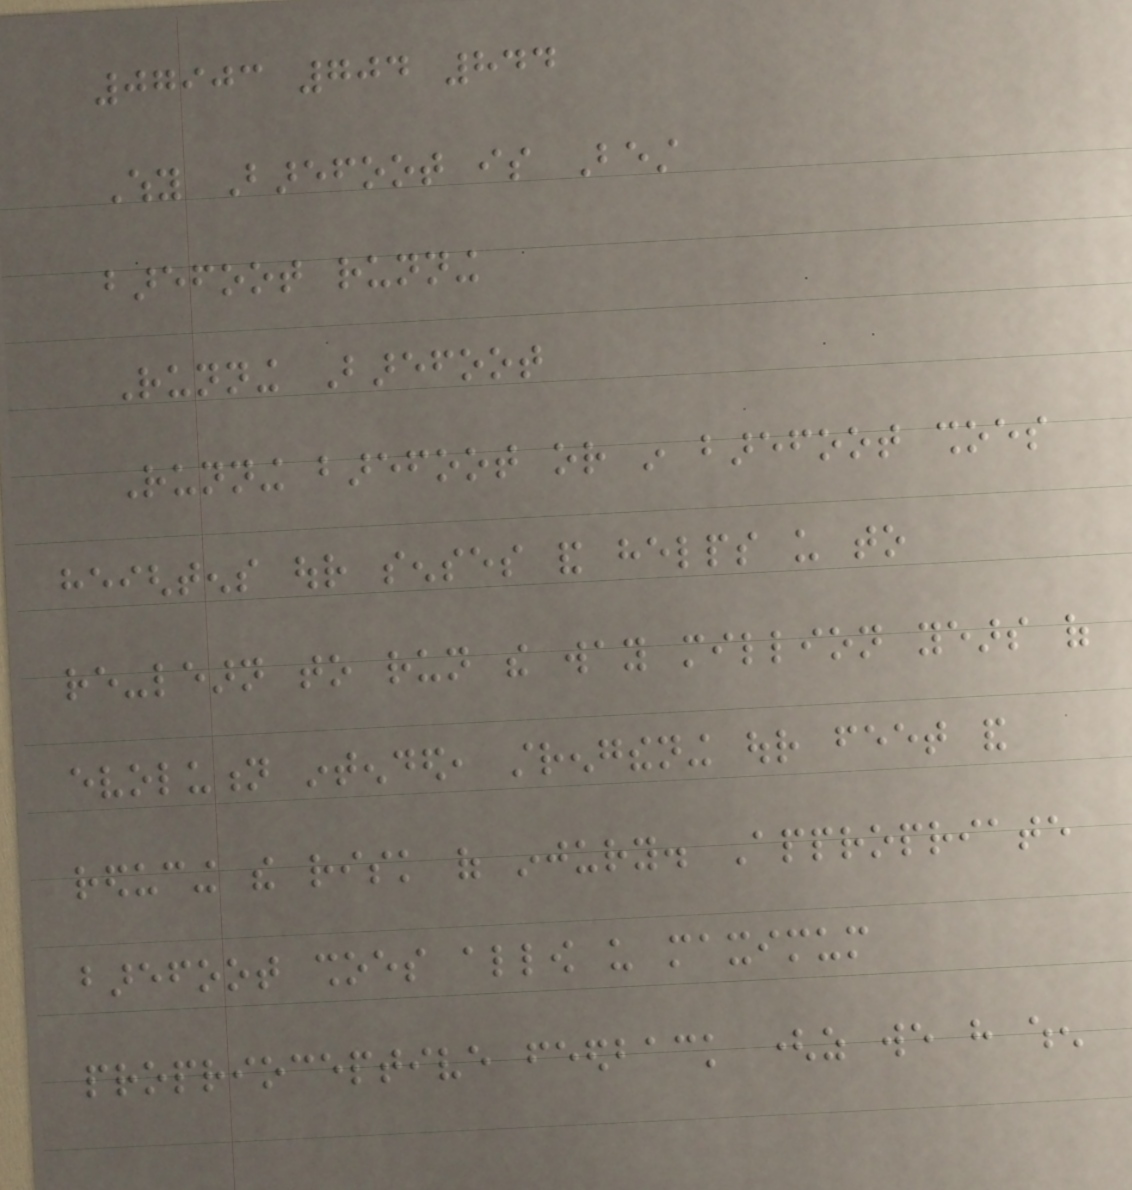07903 704 844
Why Barefoot is Best
barefoot running
Running Barefoot
Running barefoot or in barefoot shoes
heightens our senses and helps us to
re-learn to run the way million years of
evolution intended, strengthening our feet and
reducing the risk of injury. Appropriate
barefoot shoes allow us maximum
proprioceptive feedback (as we have when
